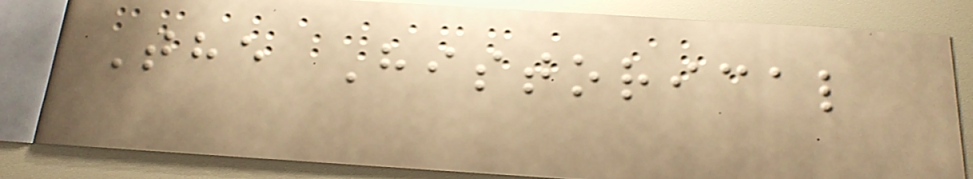The Historical
